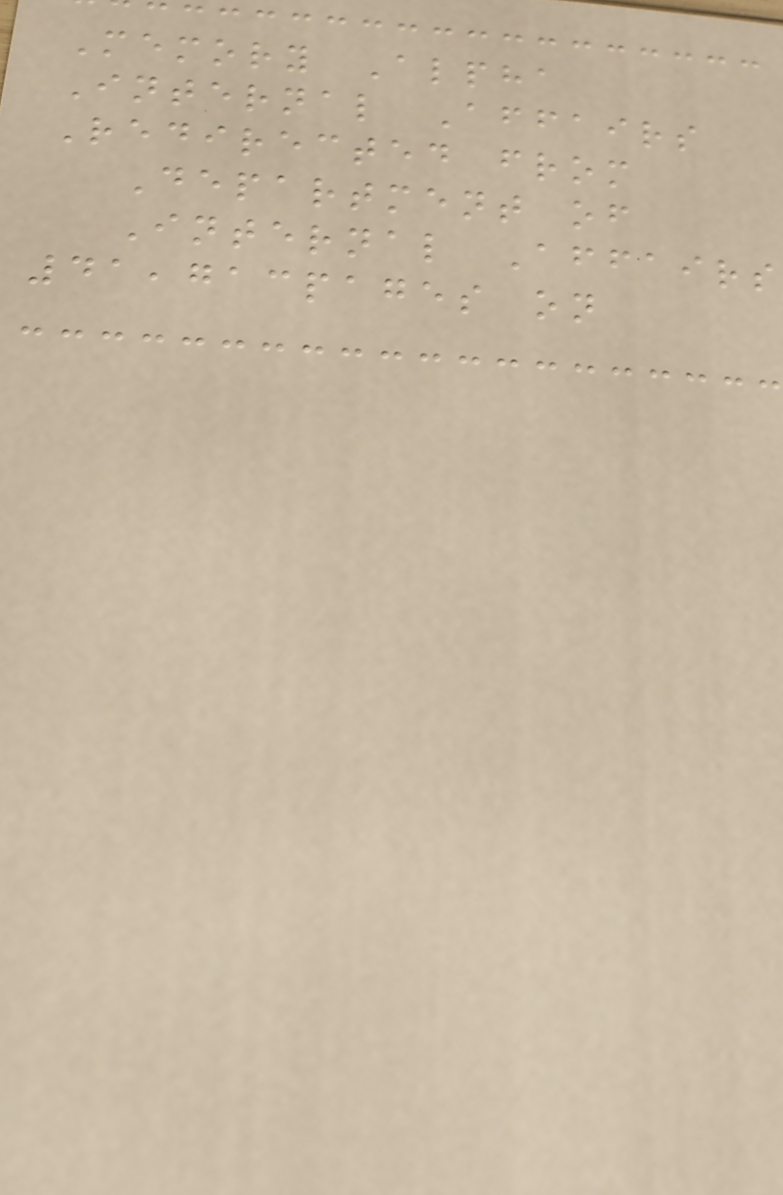Memory Alpha
Internal Affairs
Redirected from
Department of
Internal Affairs
41,713pages on
